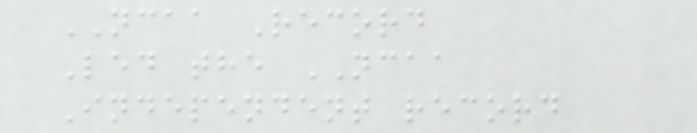NCAA Record
Led the NCAA
Independent record
